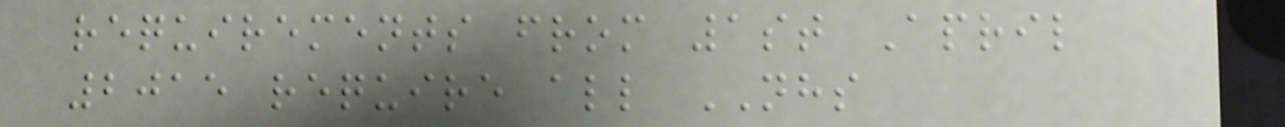requirements from 1st April
2015 require all NHS
